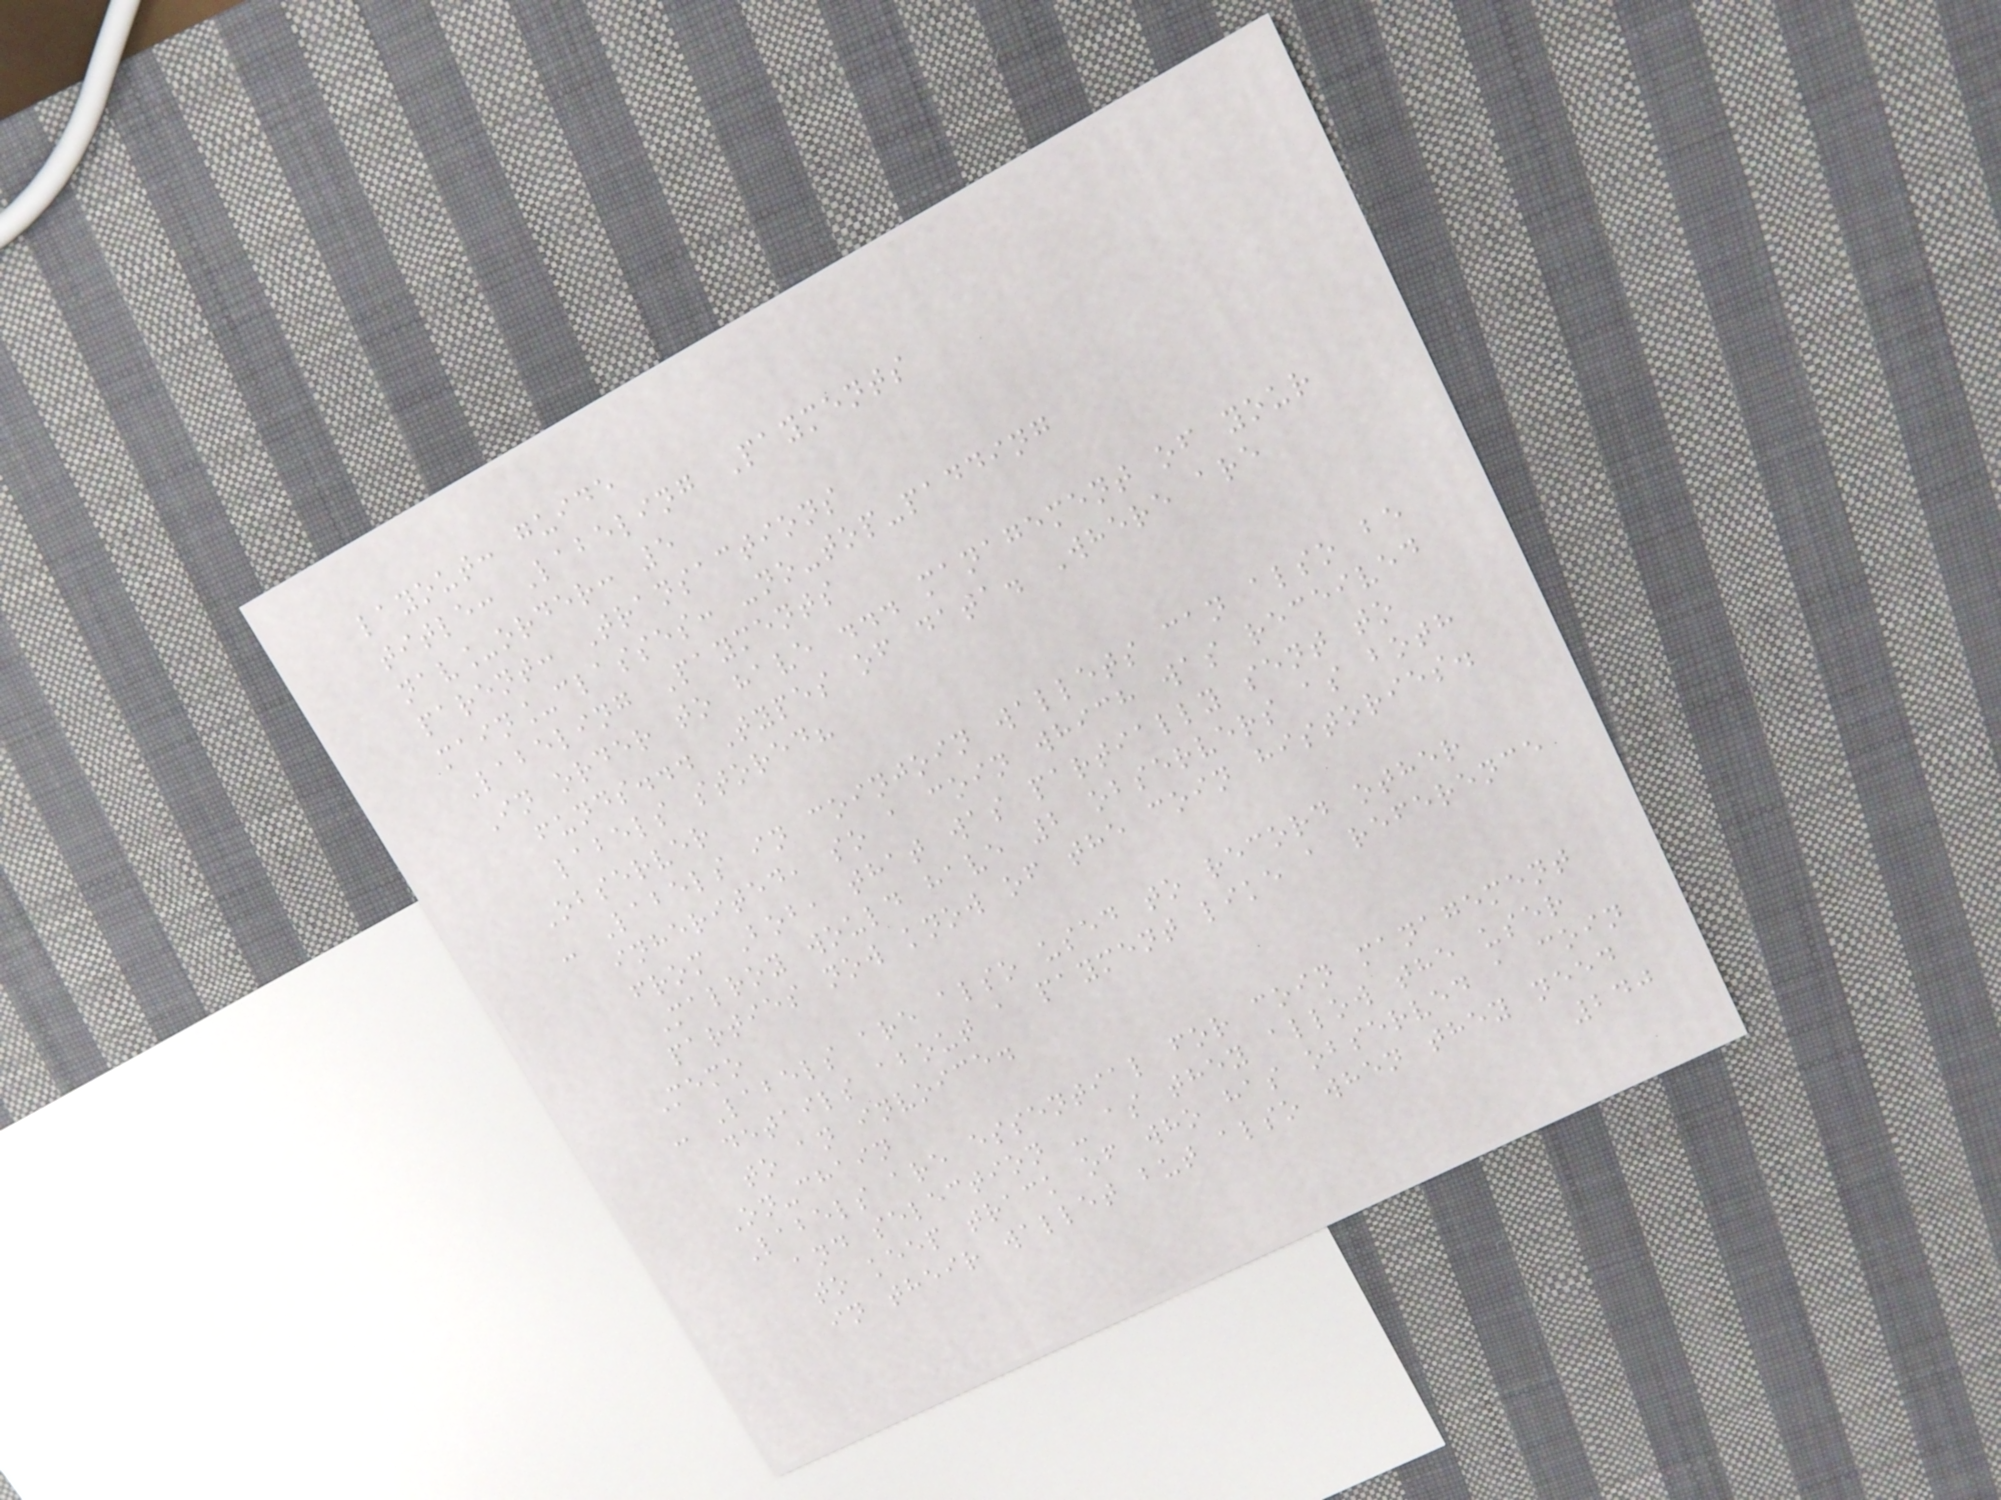layout: guide
title: Labeling Payments
nav_order: 5
parent: Transactions
main_classes: -no-top-padding
Labeling Payments
In order to have ... management of your
funds... Types of data. Where are
labels stored?
Observer
- Labels in coinjoin wallets can also be
inherited, so a coin which was received
from Bob, that was partially sent to
Malroy would have 2 observers as both
parties now know of the coin histories.
Memo
- Labels are also used to record other
details about a payment like a reference
to an invoice.
On-chain
Labels are essential for coin management
and selection - as they allow the user
to keep track of who has observed a coin
in their wallet but also when they need
240
